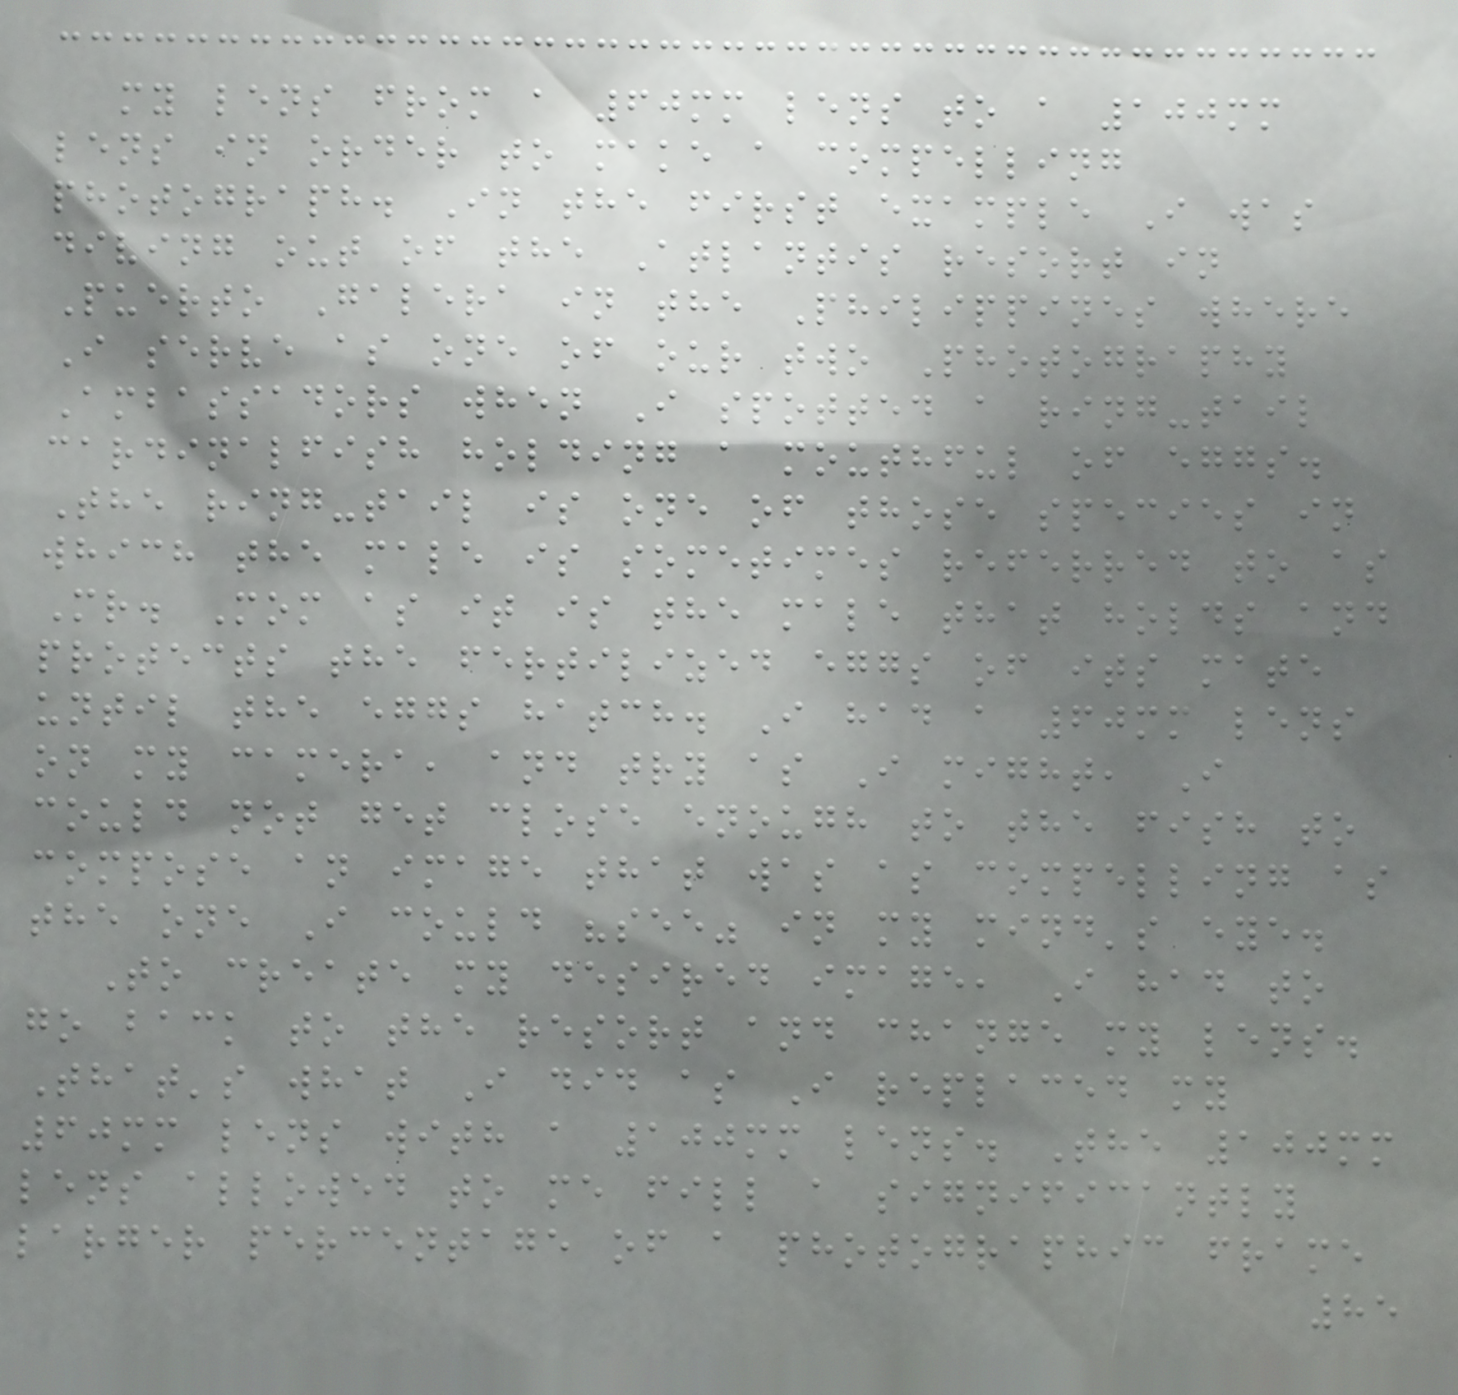my lens from a 60mm lens to a 100mm
lens in order to make a compelling
photograph. In the first example I was
diving out of the Atlantis resort in
Puerto Galera in the Philippines where
I serve as one of our two Photography
Ambassadors when I spotted a ring-tail
cardinalfish holding a mouthful of eggs.
The ring-tail is one of those species in
which the male is sometimes referred to as
Mr. Mom as it is the male that holds and
protects the fertilized eggs of its mate
until the eggs hatch. I had a 60mm lens
on my camera, and try as I might, I
could not get close enough to the fish to
compose an image that was as compelling as
the one I could "see" in my mind's eye.
To create my desired image, I had to
go back to the resort and change my lens.
That's what I did as I replaced my
60mm lens with a 100mm lens. The 100mm
lens allowed to me fill a significantly
larger percentage of a photographic frame
85
